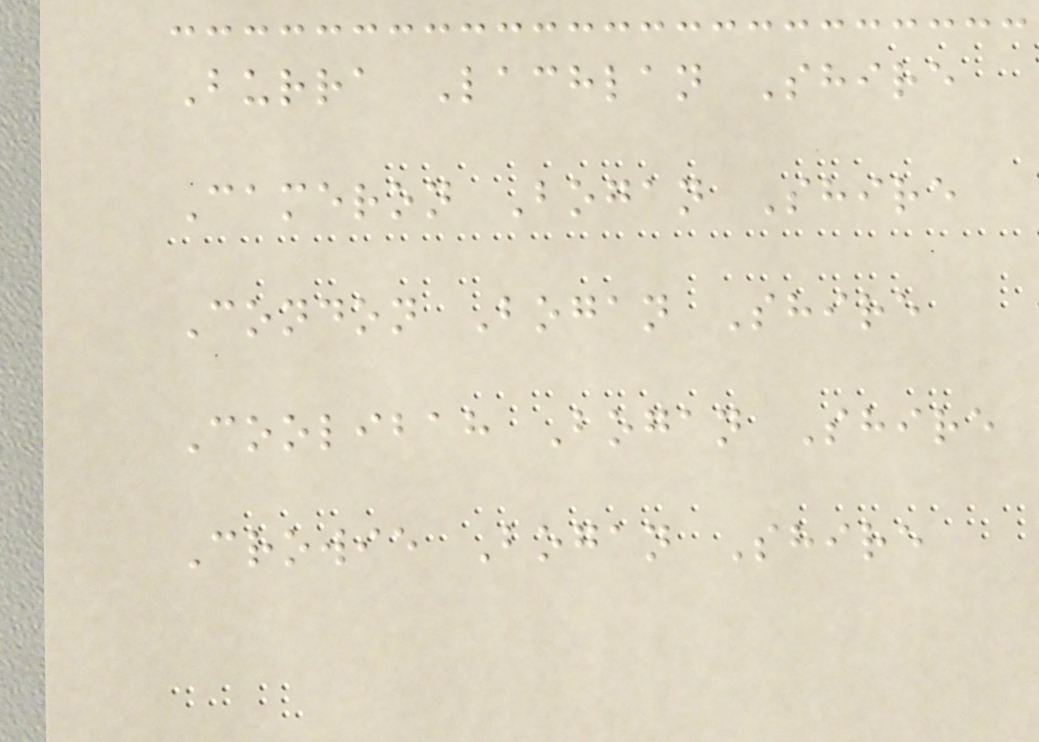Burra Lachlan Shire
Cameron Bogan Shire
Condon Bogan Shire
Coolibah Bogan Shire
Crowie Bogan Shire
